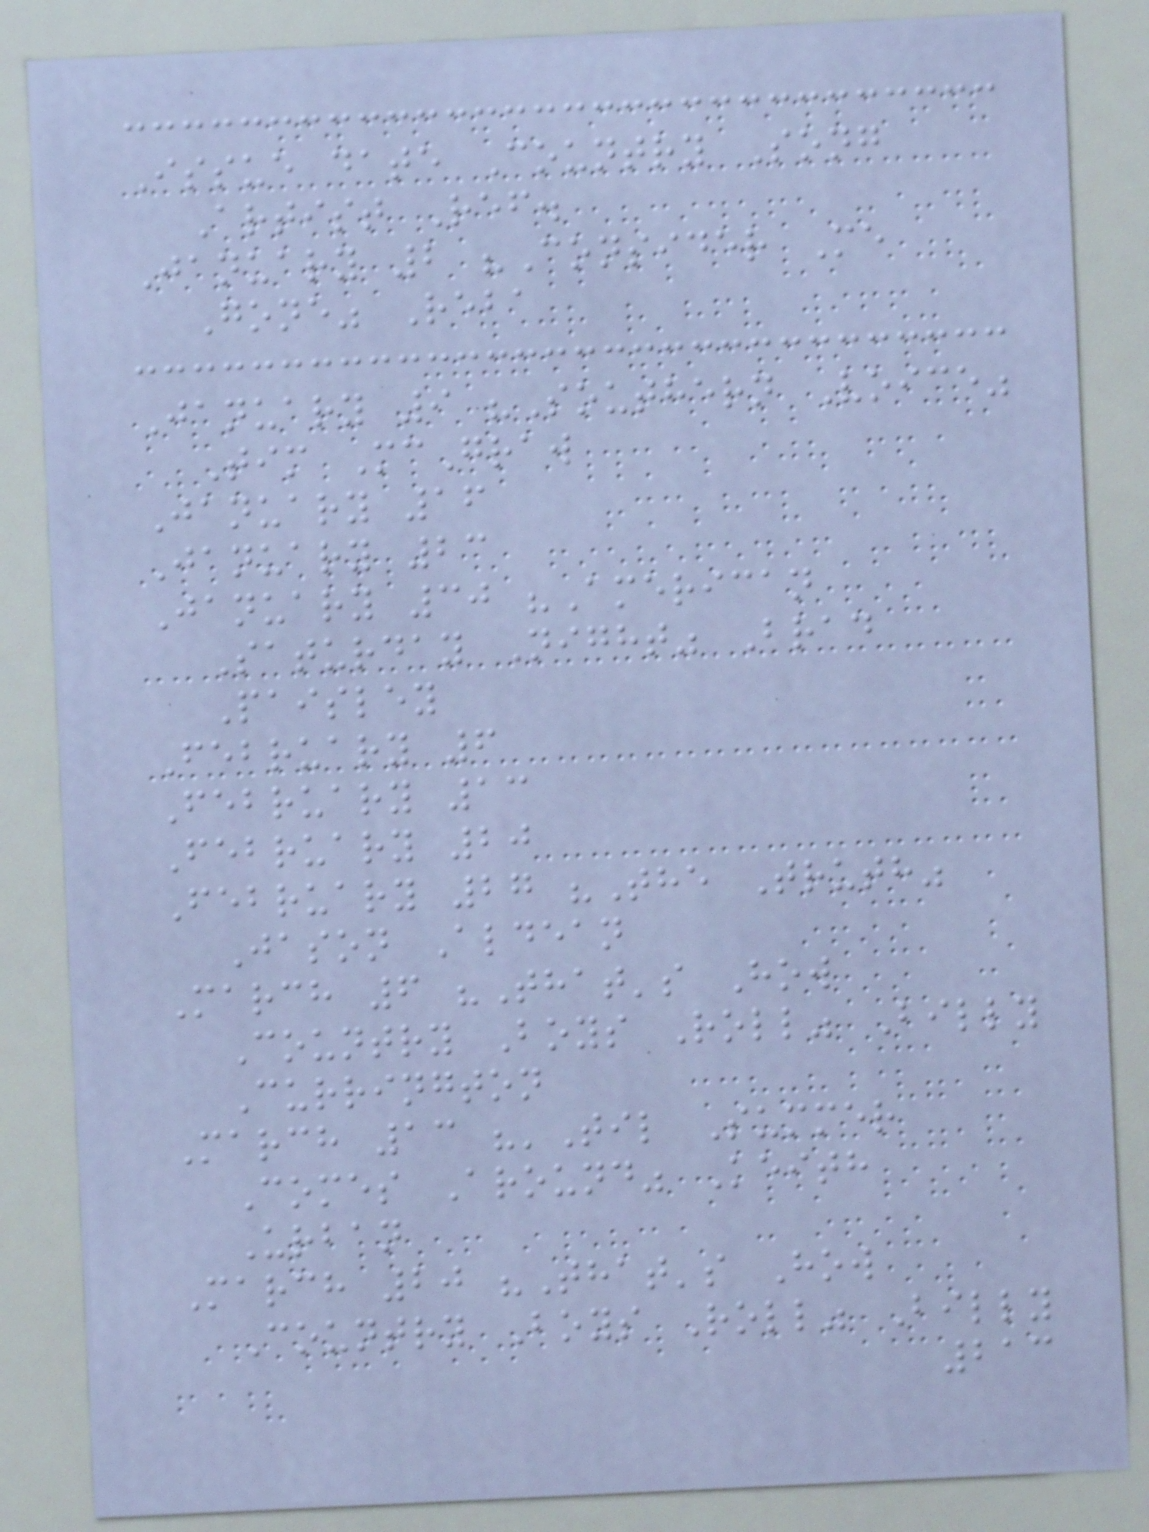Issue date Country Song
Artist Ref.
January 2 "Consider Me
Gone" Reba
January 9 "Southern Voice"
Tim McGraw
January 16
January 23
January 30 "American
Saturday Night" Brad
Paisley
February 6
February 13
February 20
February 27 "The Truth"
Jason Aldean
March 6 "That's How
Country Boys Roll" Billy
Currington
March 13 "'Til Summer
Comes Around" Keith
Urban
March 20 "That's How
Country Boys Roll" Billy
213
